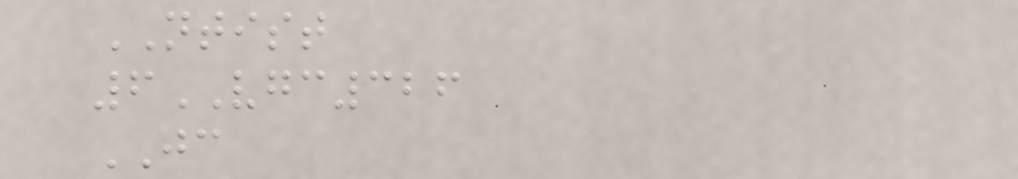NTIST
6VGC326
JC
